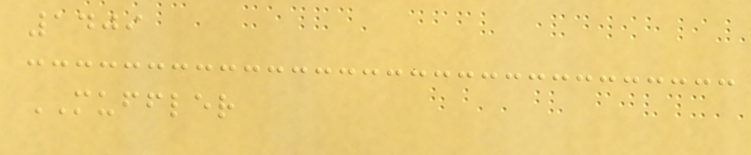1409
MUFFLER
